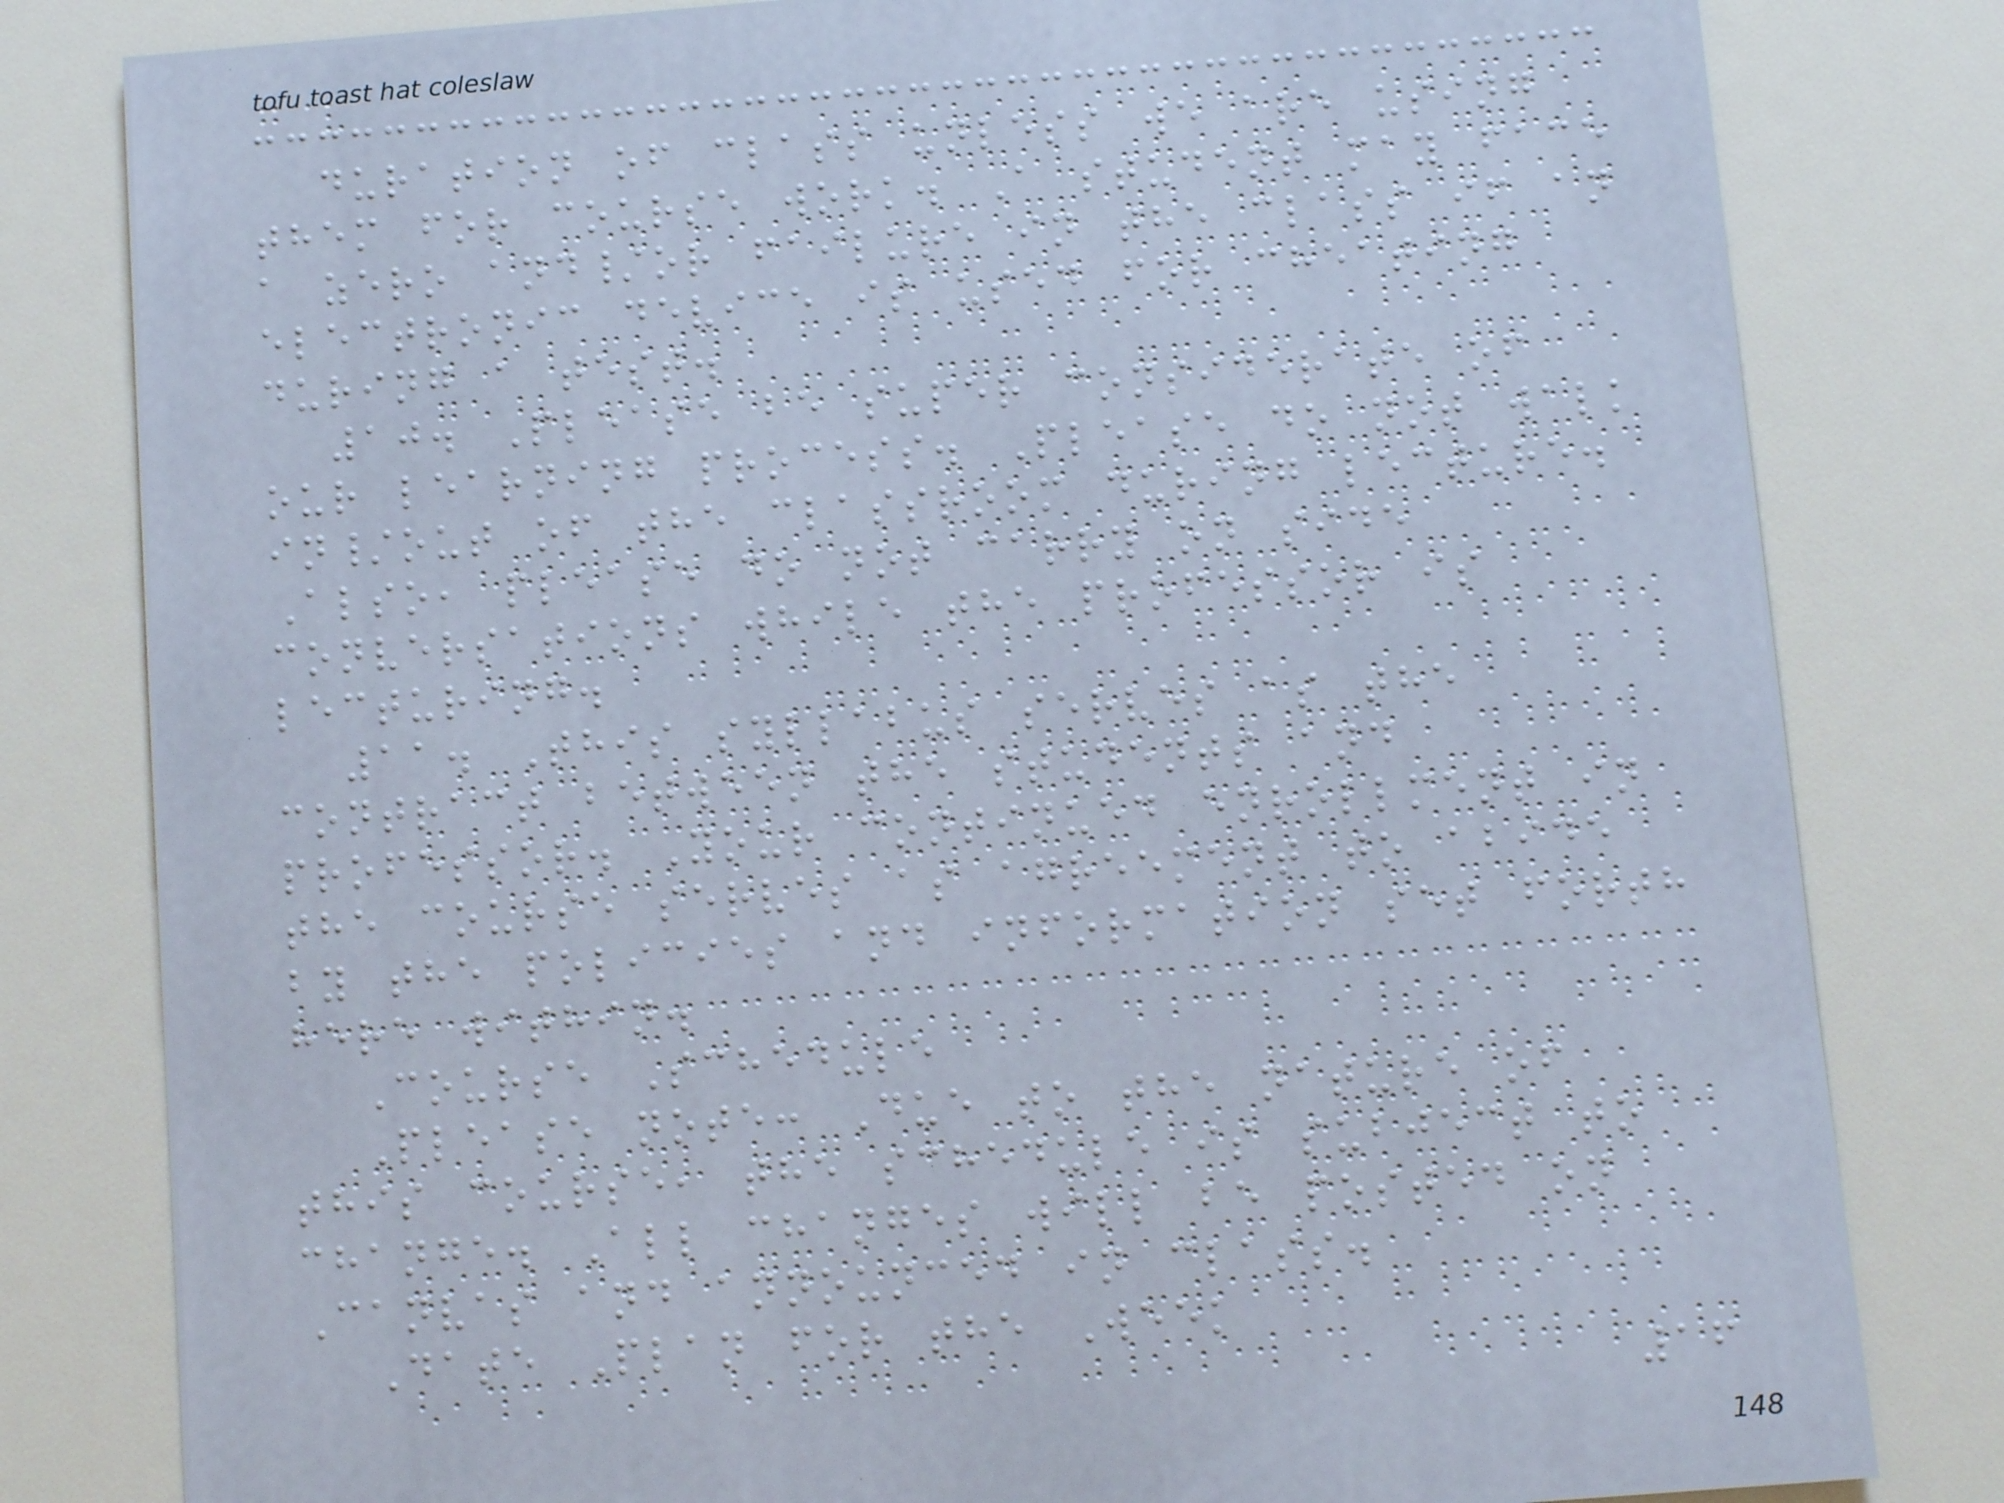duration of class unless we are using
them for course work. A student may face
a zero and/or failure in the class if an
electronic device is used for cheating
during a test.
10. Please be super considerate of
our learning process. Please do not walk
in/out of the classroom during lecture.
Also, please do not carry on side
conversations while the professor is
lecturing.
11. This syllabus serves as the
contract between the students and
professor. Your continued enrollment in
the course serves as agreement to abide
by the policies and information set forth
here within.
Course Schedule
Please note: Due to the nature of
this course, the schedule is subject to
change. All changes will be posted on
Canvas and announced in class.
Date Plan for the Week
16
